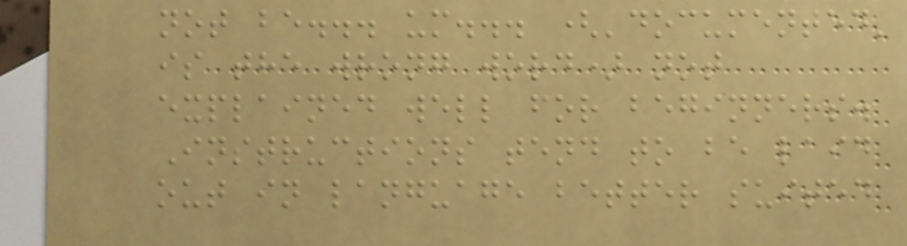not be... um... ('documented'
is the wrong word) not
explained well for beginners.
Instructions tend to be laid
out in language better suited
